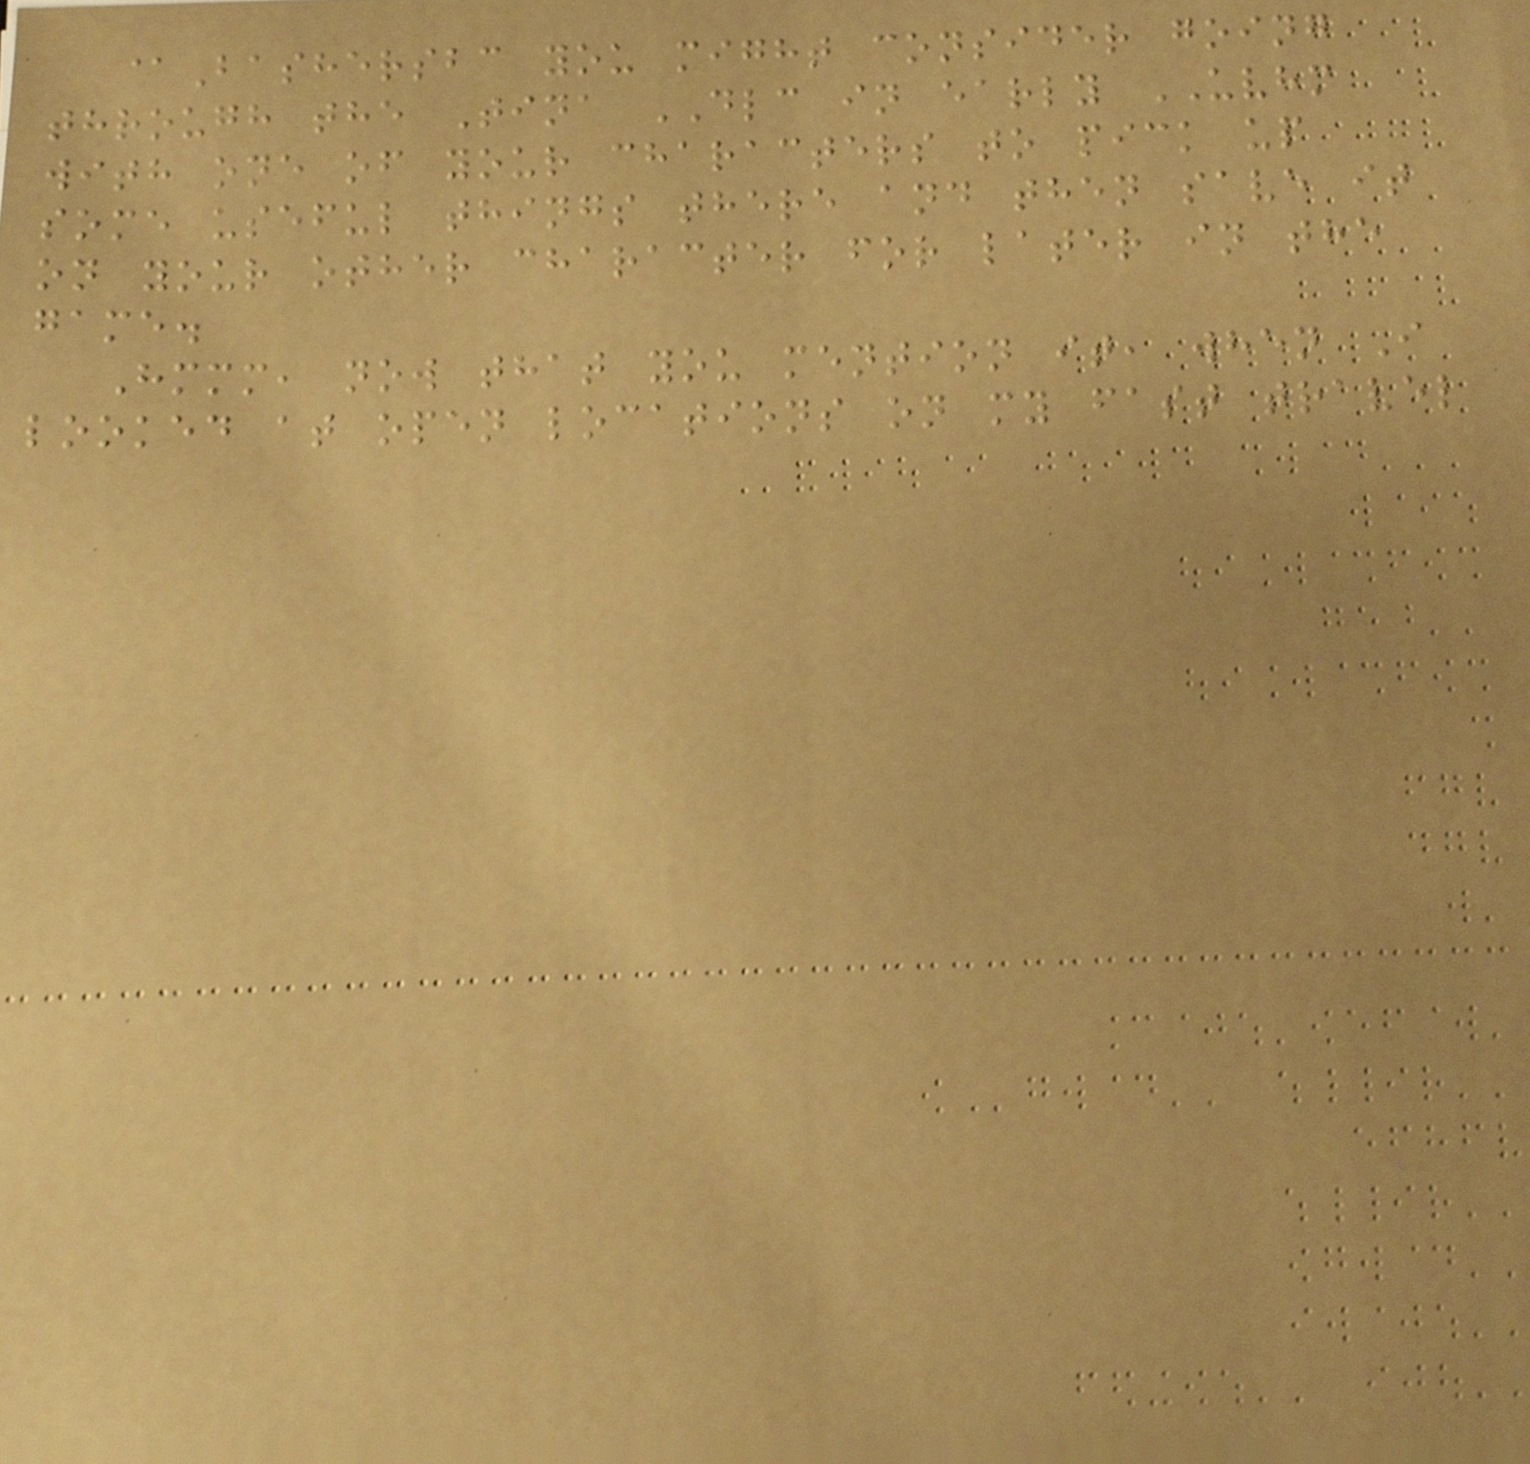@Bashersbc you might consider going
through the Tina DLC in early UVHM
with one of your characters to pick up
some useful things there and then save it
on your other character for later in the
game.
Hmmm, now that you mention it, when I
looked at open locations on my fast travel
